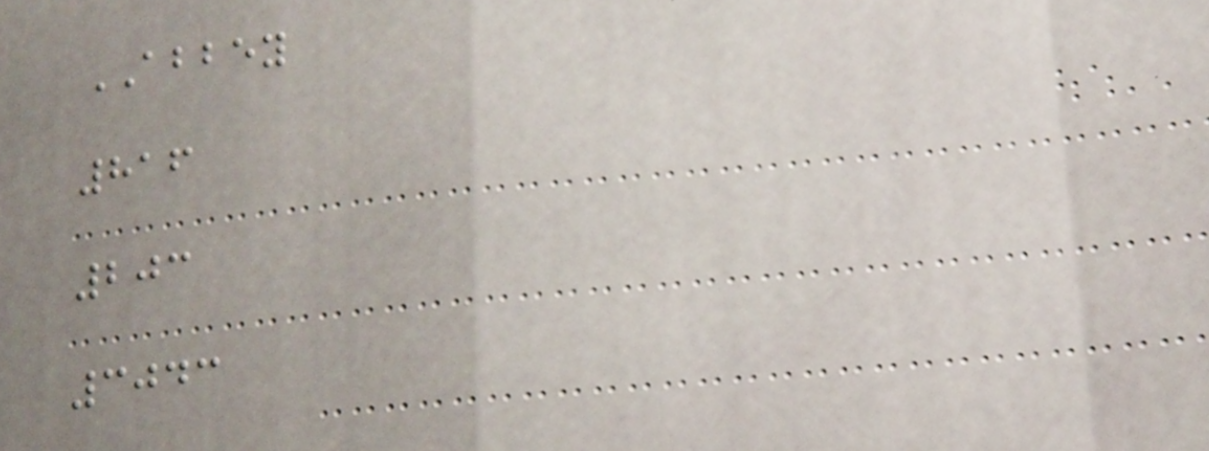ABBEY
816
203
3043
